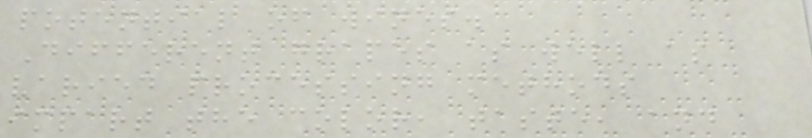potential of wines.
Different grapes as well as
varied processing methods
impart the color, taste, and
